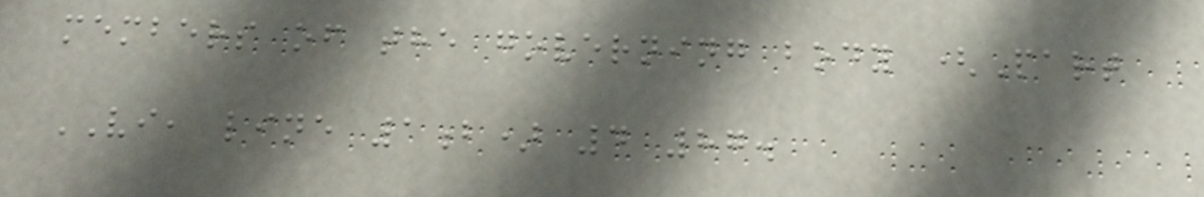members of the governing body (Part
VI, line 1b) 4 87.
